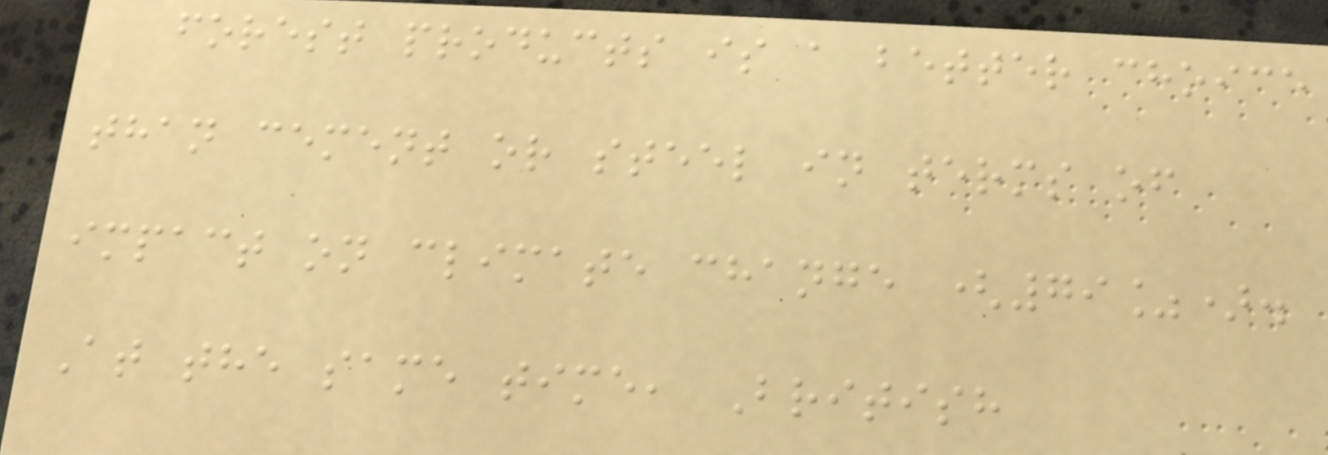forest products is a better choice
than cement or steel in terms of
impact on climate change (79%).
At the same time, British
